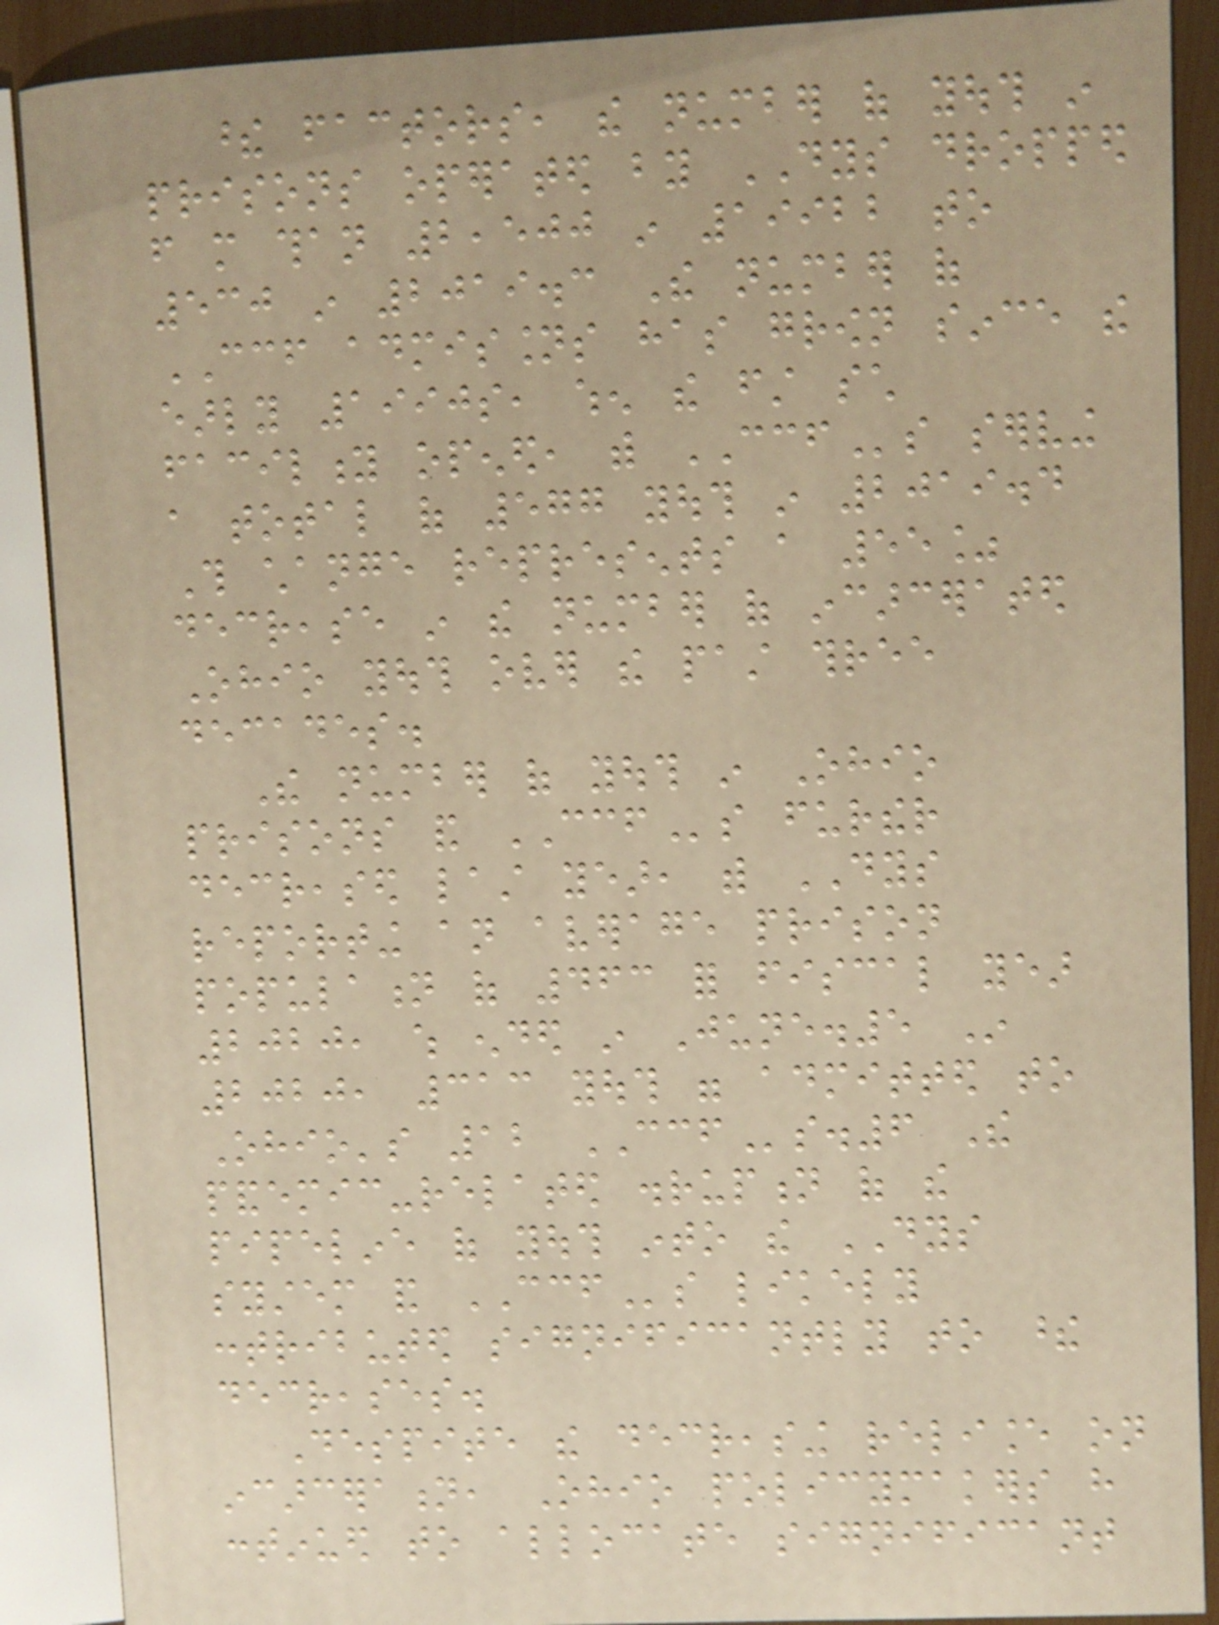these factors, the number of youth in
prisons operated by DYS dropped
from more than 2,500 in 19922 to
530 in 2019.3 The number of
CCF admissions has grown since the
early 1990s, when the first such
facility opened, with CCFs serving
a total of 577 youth in 2019.4
This change represents a 55%
decrease in the number of incarcerated
Ohio youth over the past three
decades.
The number of youth in Ohio
prisons and CCFs further
decreased last year, with DYS
reporting an average prison
population of 463 for fiscal year
2020, which ended in June.5 In
2020, 313 youth were admitted to
Ohio's 12 CCFs.6 The
pandemic-related disruption of the
pipeline of youth into the DYS
system and CCFs likely
contributed significantly to these
decreases.
Despite the decreasing reliance on
incarceration, Ohio policymakers have
continued to allocate significant
